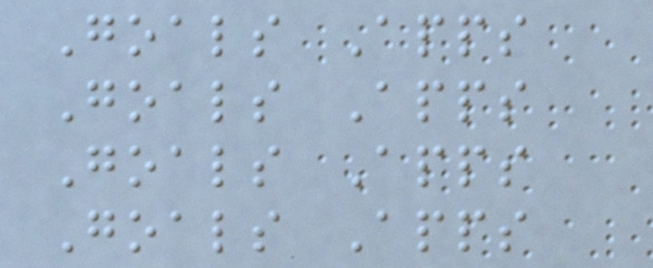Goals Apps
Goals Apps
Goals Apps
Goals Apps
